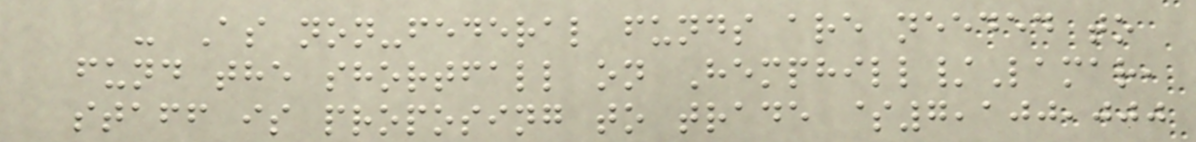- As non-federal funds are needed to
fund the shortfall on Hemphill/Lamar,
staff is proposing to trade $7,100,000
